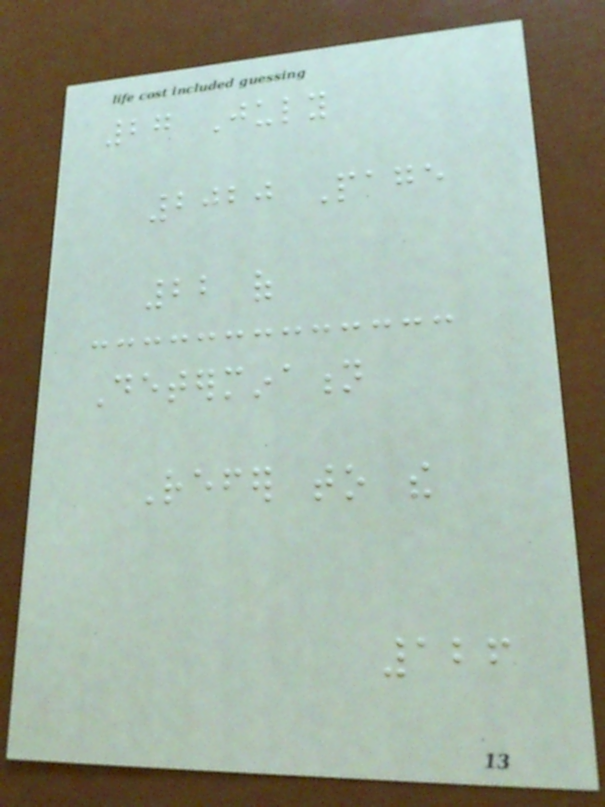27 July
2020 Page
22 of
Determination
Refer to the
126
